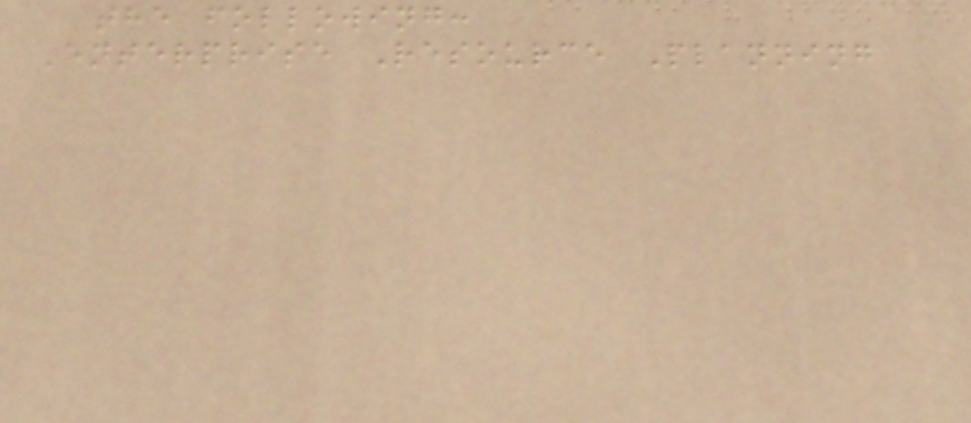the following:
Enterprise Resource Planning
